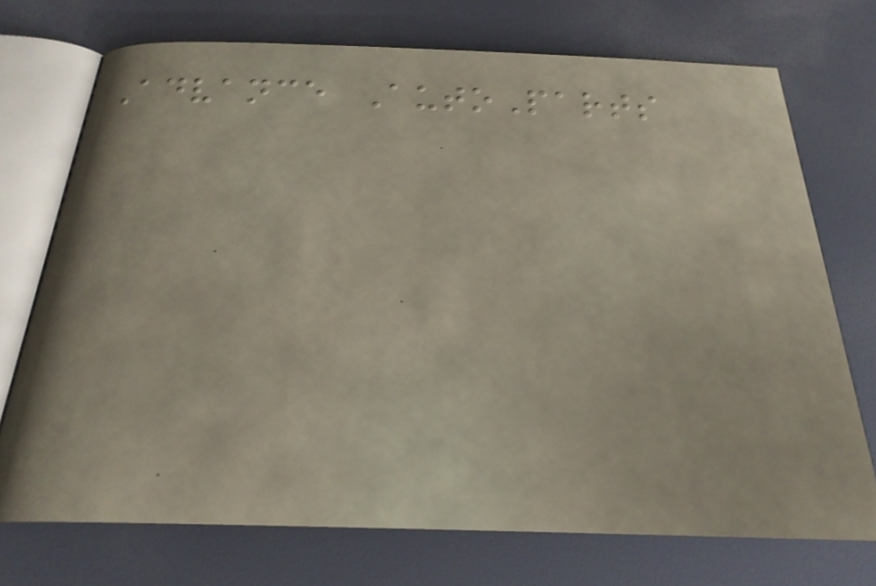Advance AutoParts
